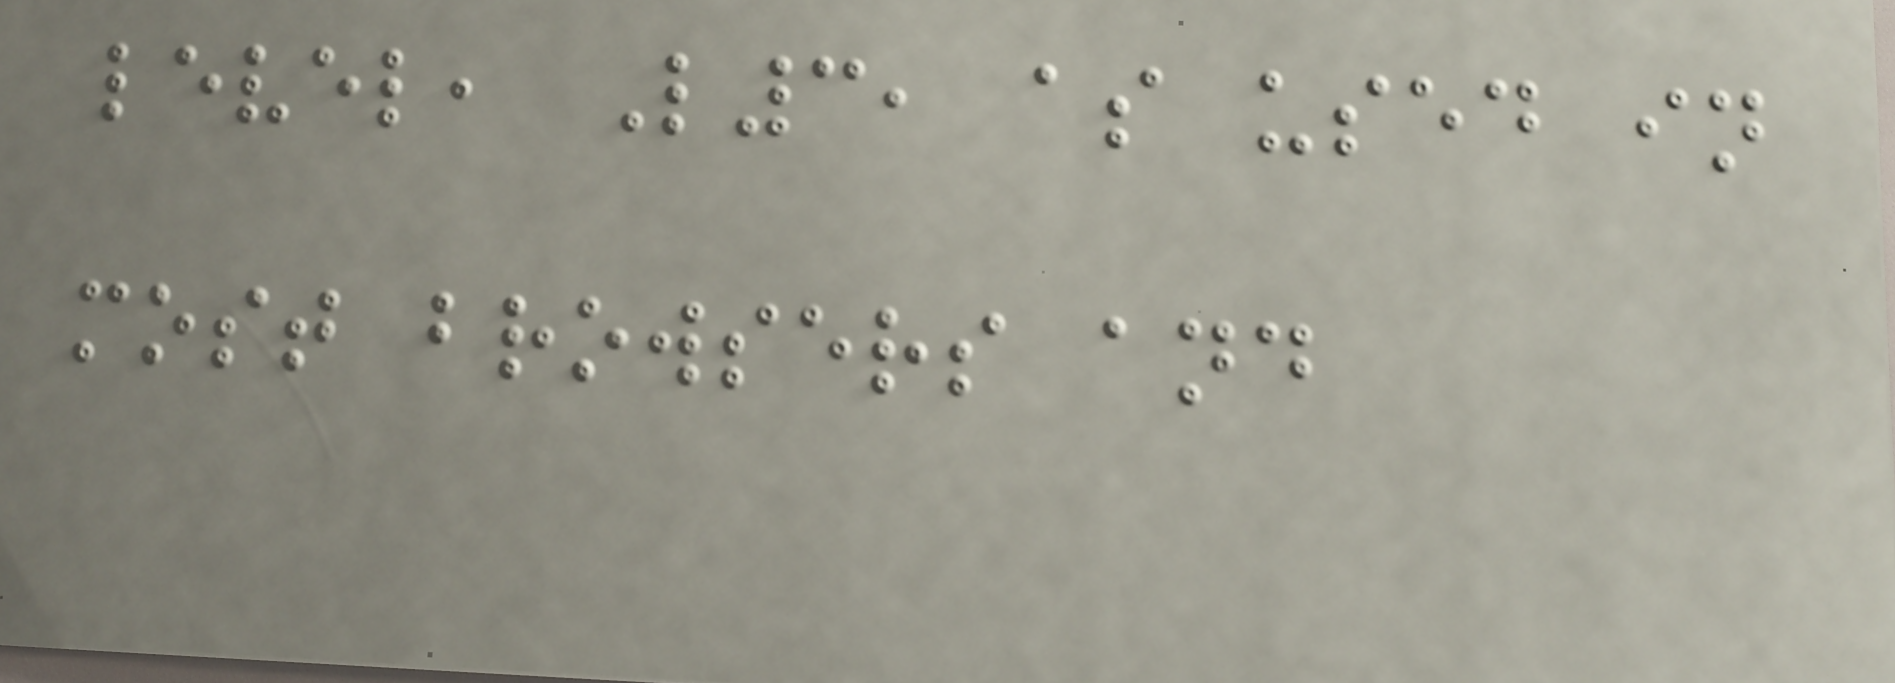level, L3, as used in
most browsers and
